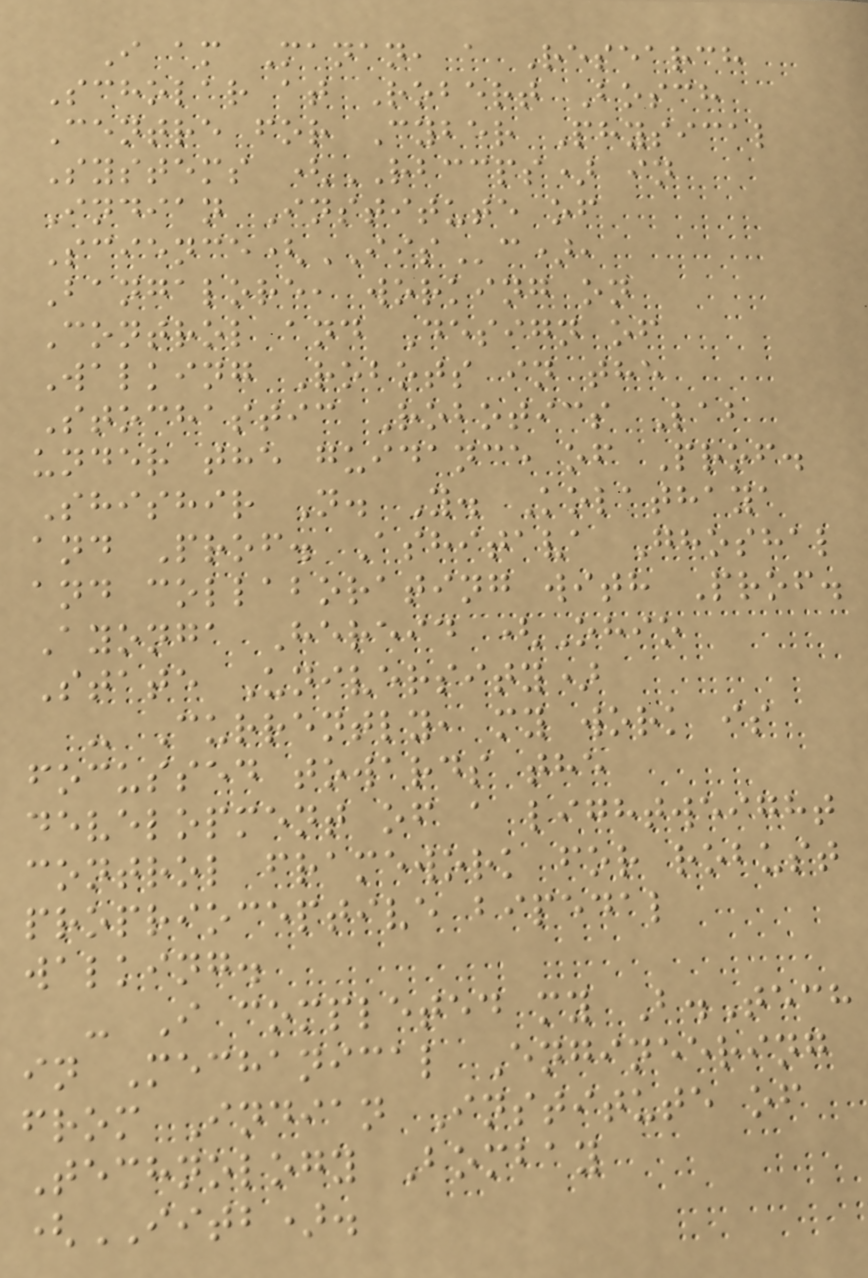I am Manan, a Research
Scholar at Robert Bosch
Centre for Cyber Physical
Systems (RBCCPS) in
Indian Institute of
Science(IISc),
Bangalore, working on
Control and Design of
Walking Robots in the
Stochastic Robotics Lab
under the guidance of Prof.
Shishir N. Y. Kolathaya
and Prof. Ashitava Ghoshal
and collaborating with Prof.
Ayonga Hereid (Ohio
State University)
- Currently, my work is
focussed towards the
development of a lightweight
control framework for robust
proprioceptive bipedal
walking.
- I completed my B.Tech
in Mechanical Engineering
from Indian Institute of
Technology Bombay
(IITB).
